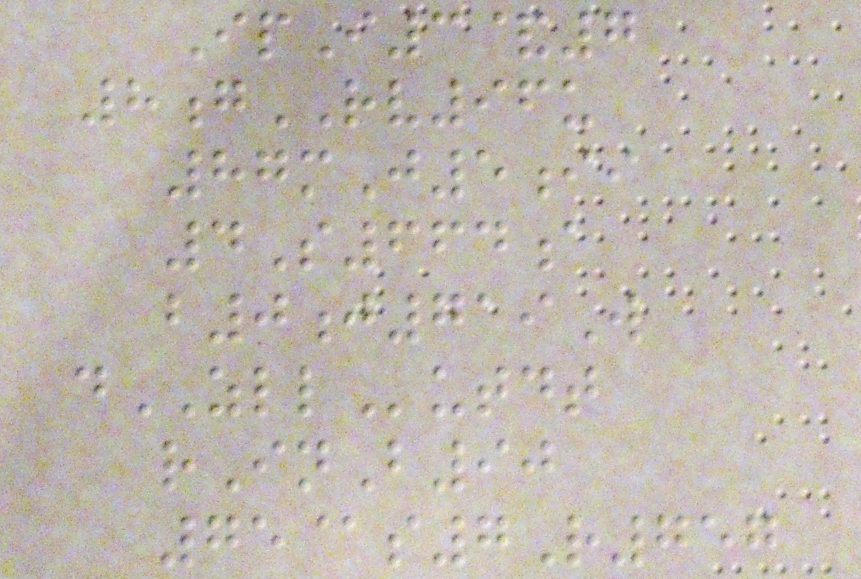IpI3&7
8gRV96u
87mJ5ii
4S664a
b0j719W
dZLLutdt
rInB90
75@s7R757
